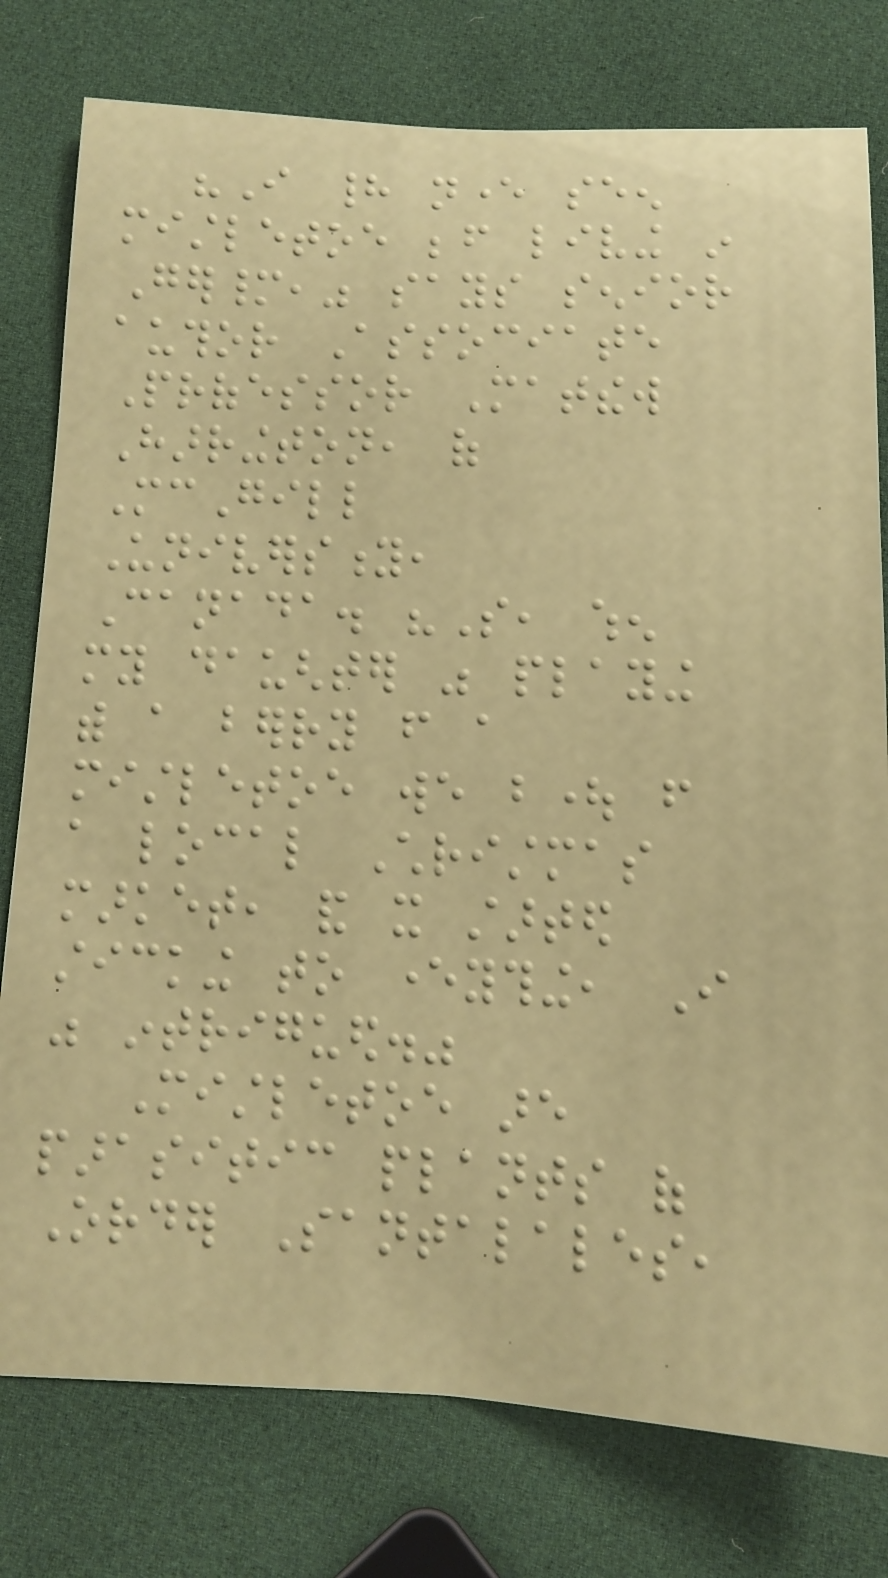"I had never seen
mistletoe before living in
Germany," says senior
author Associate
Professor Matthew
Harrington, of
McGill
University,
Canada. "So, when
my daughter was playing
with a berry from a
mistletoe we bought from
a local Christmas
market, and it started
sticking to everything, I
was intrigued."
Mistletoe are
parasitic plants of
Order Santalales,
